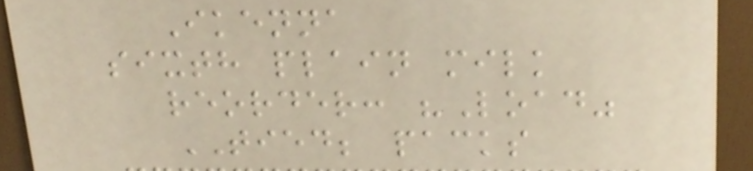Ikenna
sixth plain milk
reorder: "Load"
TIED; packs
